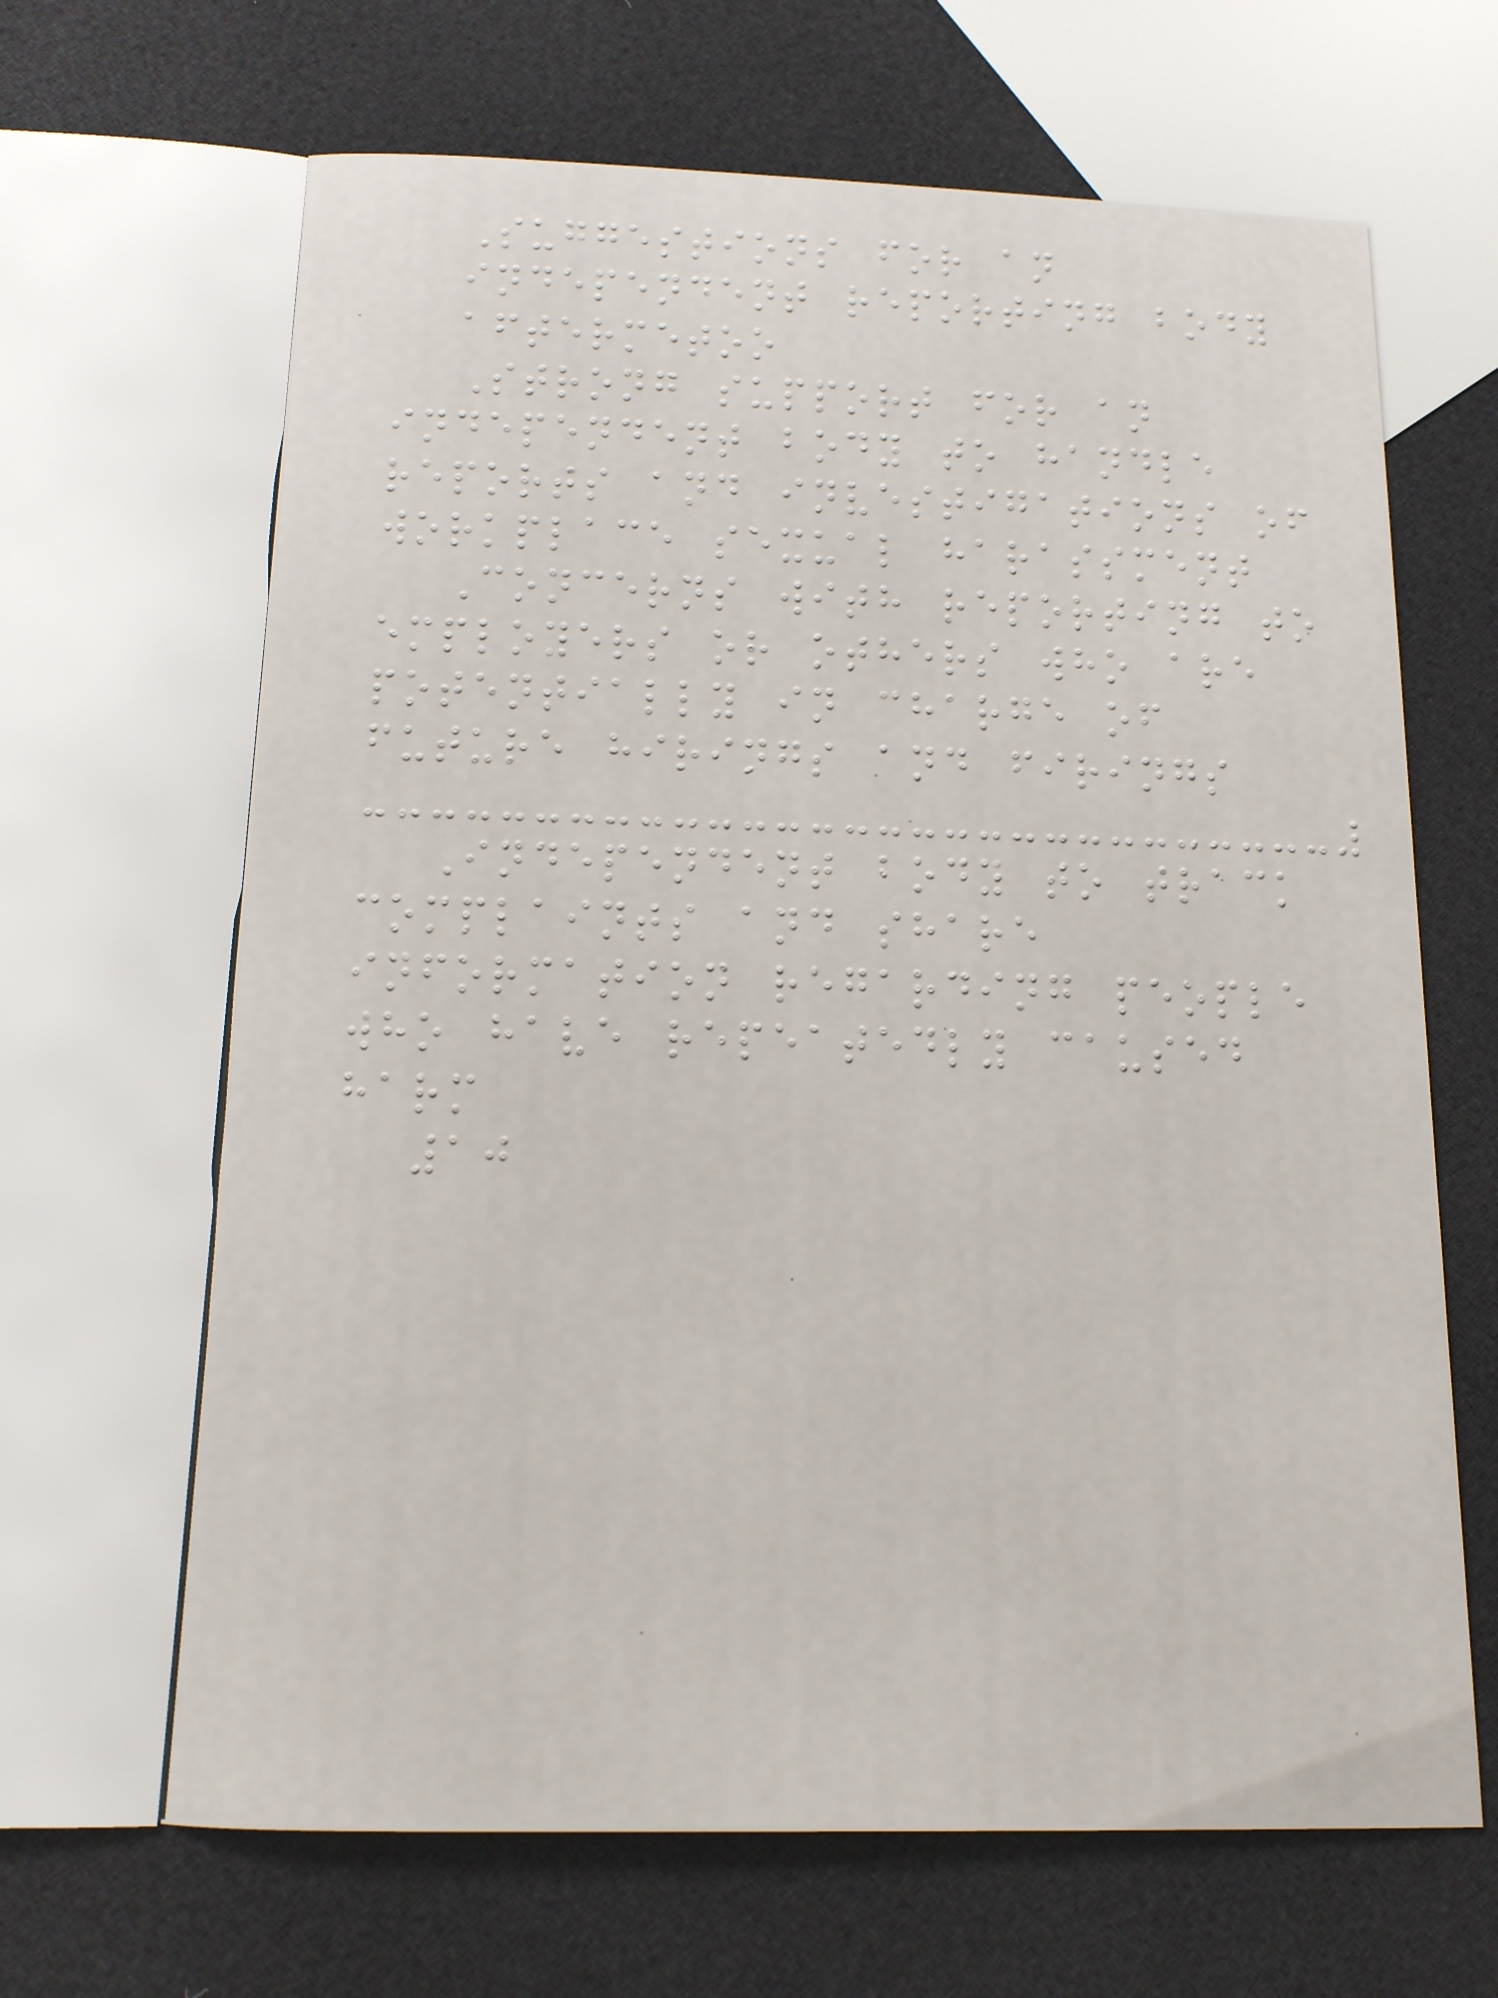Suggestions for an
independent reporting body
aftermetoo
Strong support for an
independent body to handle
reports and investigations of
workplace sexual harassment
Concerns with reporting to
employers or others who are
potentially in charge of
future hirings and firings
Independent body to track
complaints and share
information regarding people
who have repeatedly caused
harm
10
